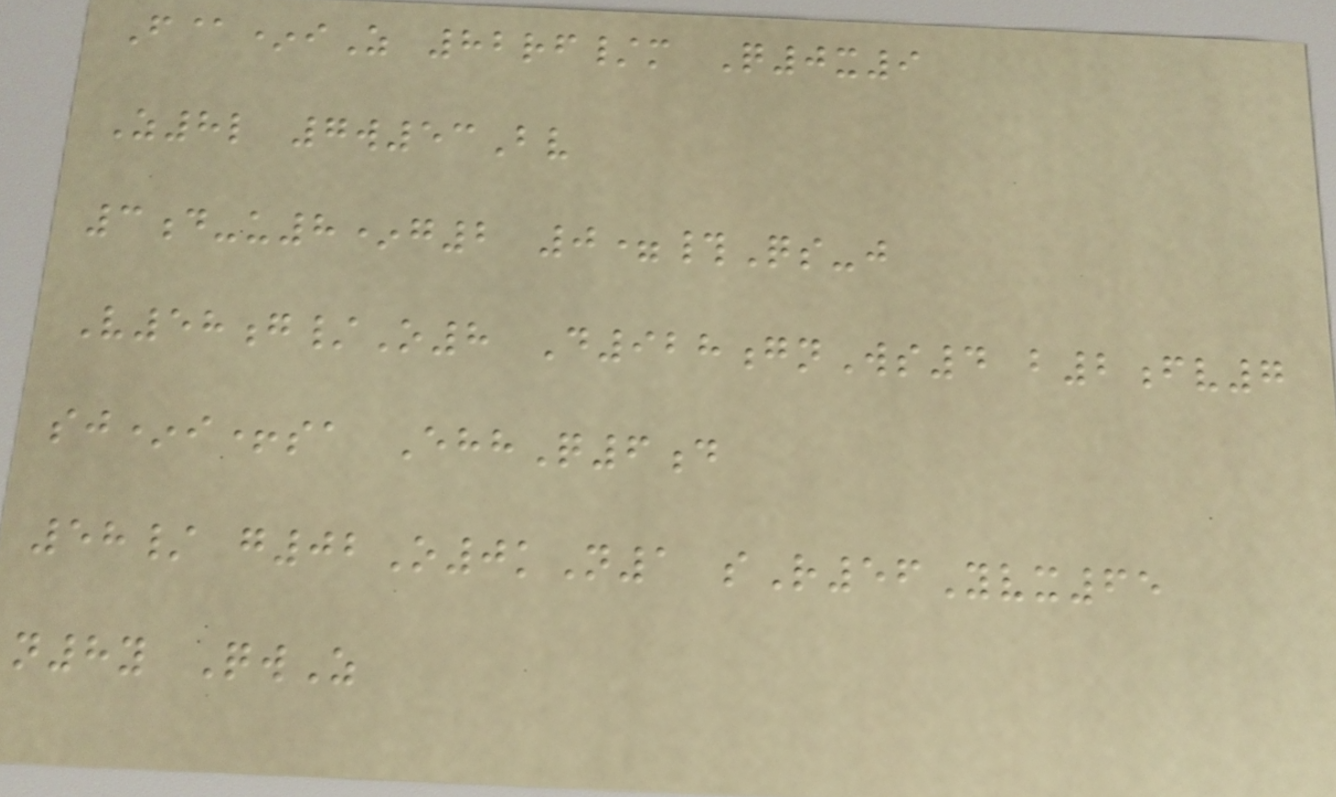F@*iZ 82rf/m Q0x9
Z8l 7w53Bv
3d-u8*g2 0=#Qs-j
V58g/O8 D928gnWs4 b2fv7
sj*i+sa EhhQ6d
58/ g02O0kN1 sR56Yvx65
n8y QwZ
